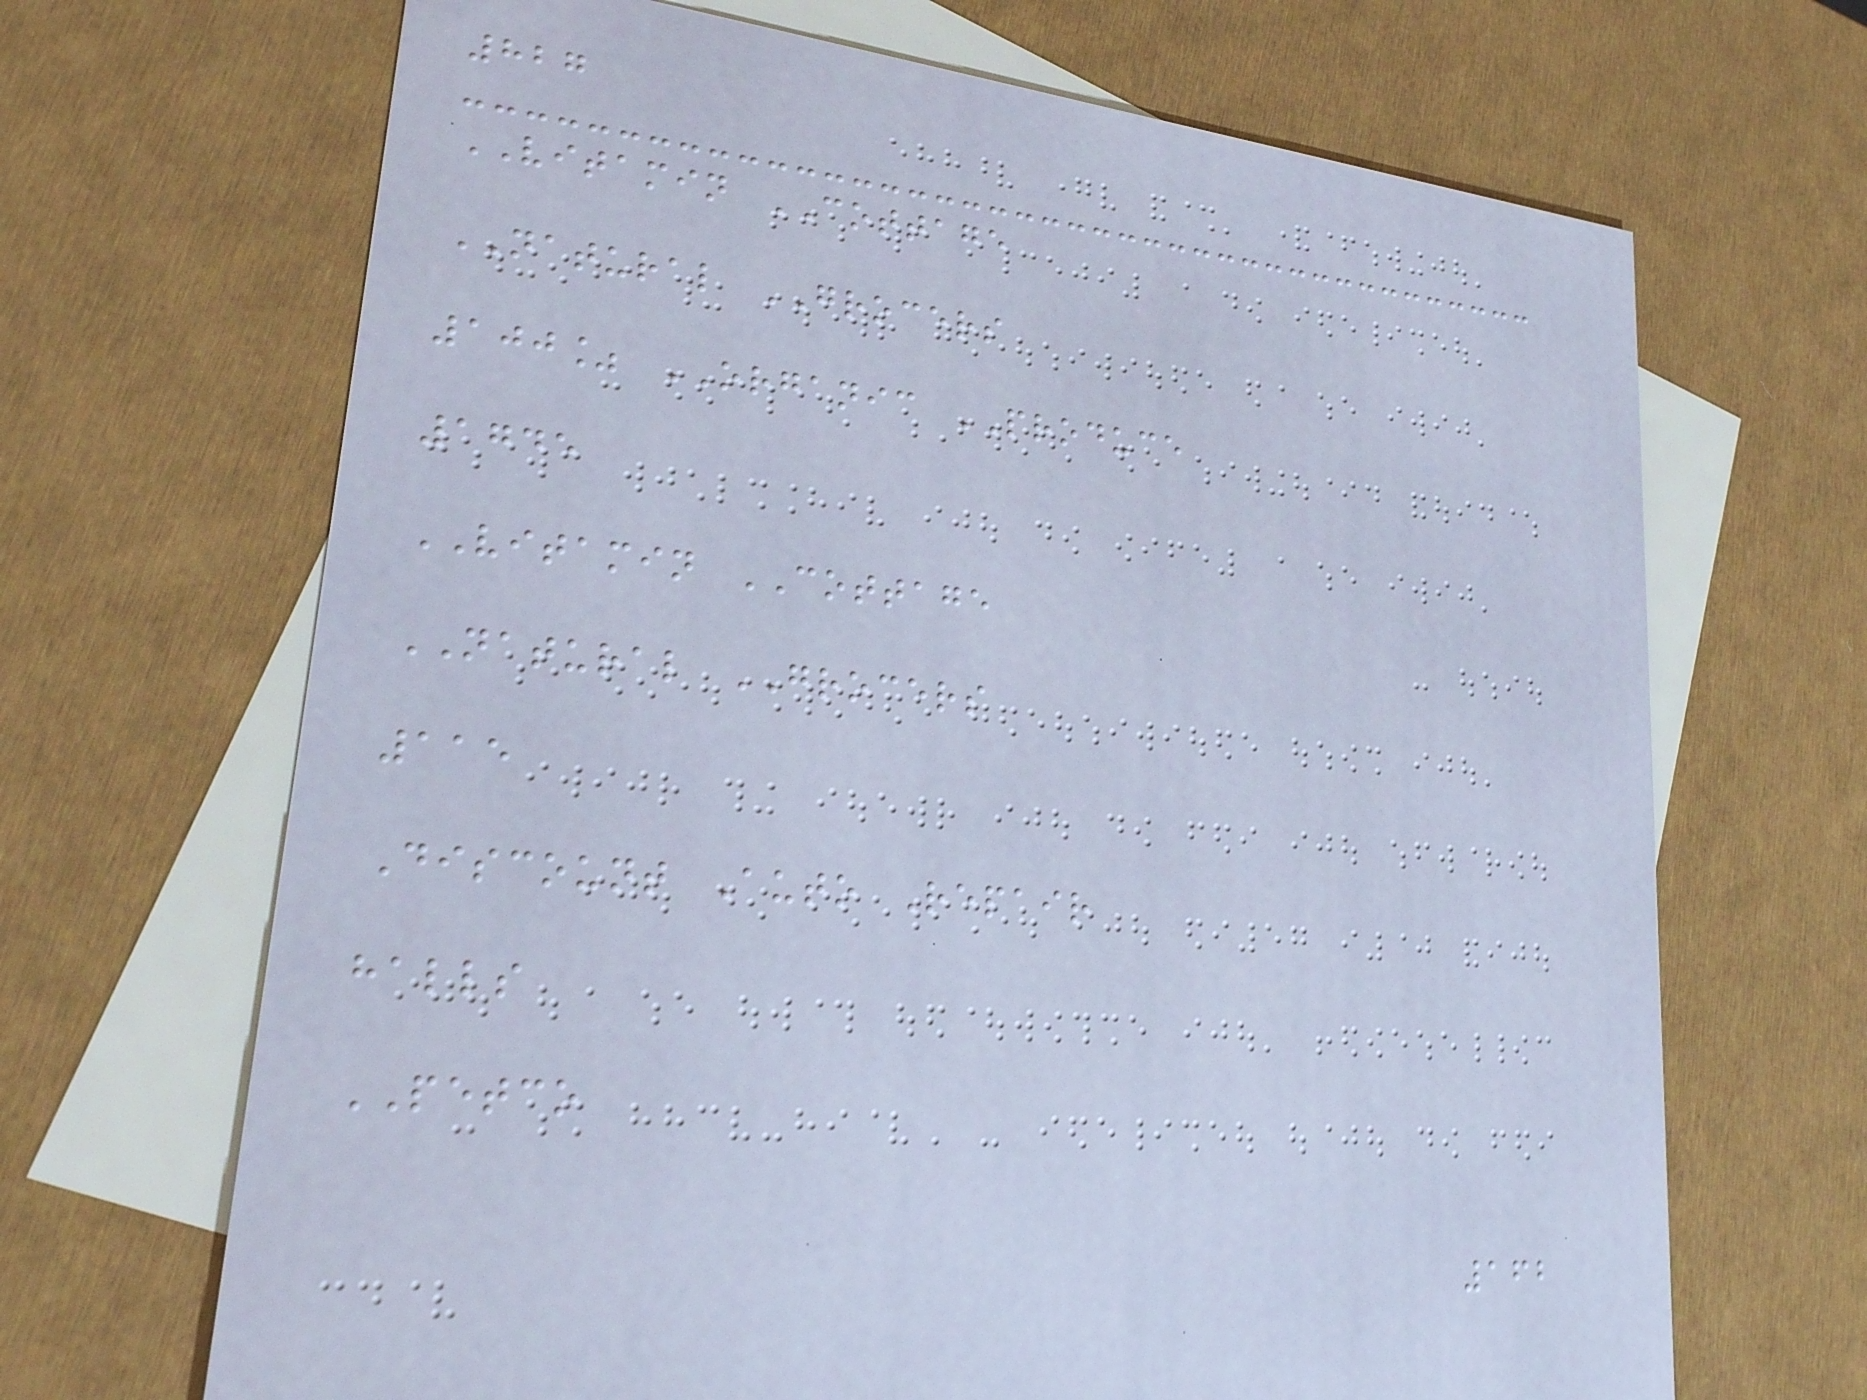827
VITAMIN COTTAGE
NATURAL GROCERS
100% ORGANIC PRODUCE
1745
VITAMIN COTTAGE
NATURAL GROCERS
115
Discount Auto Repair
halls
PETCO
162
